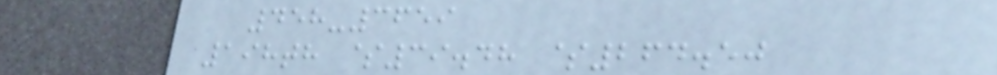458-3659
198th $39.48 $264.50
